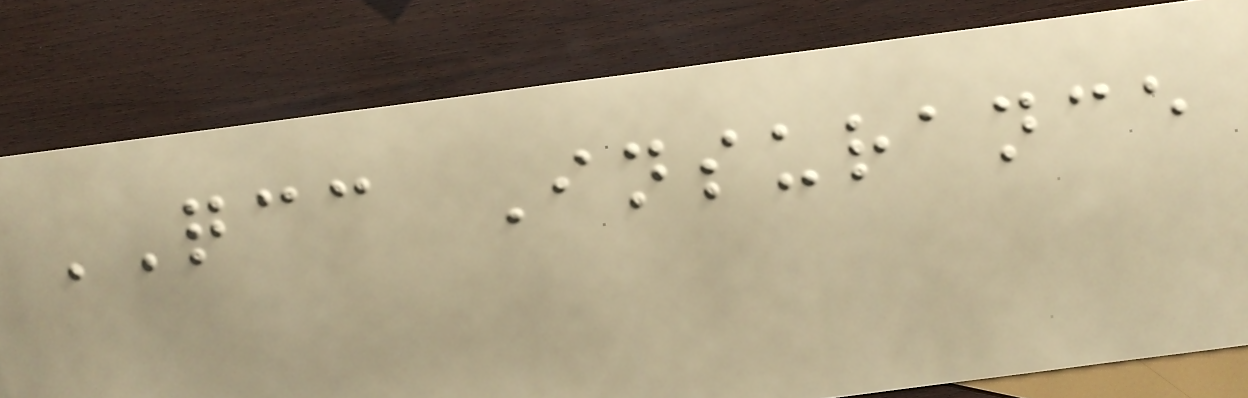QCC Insurance
